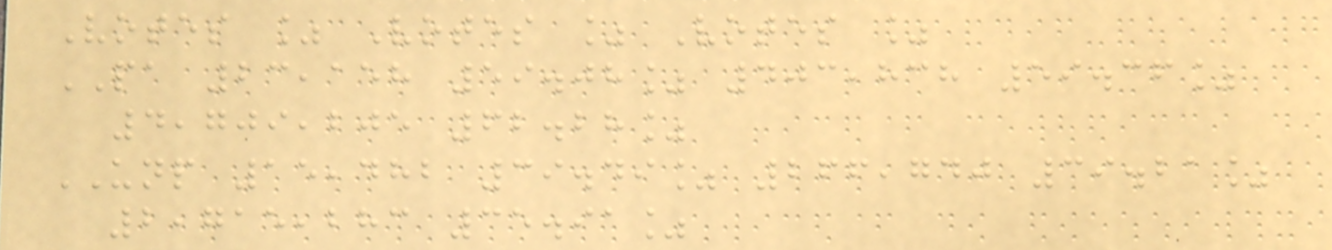Votes % Votes % Votes %
PA 23,158 59.08% 403,838 59.36%
4,709,205 62.28%
UNP 15,482 39.49% 266,740 39.21%
2,715,283 35.91%
